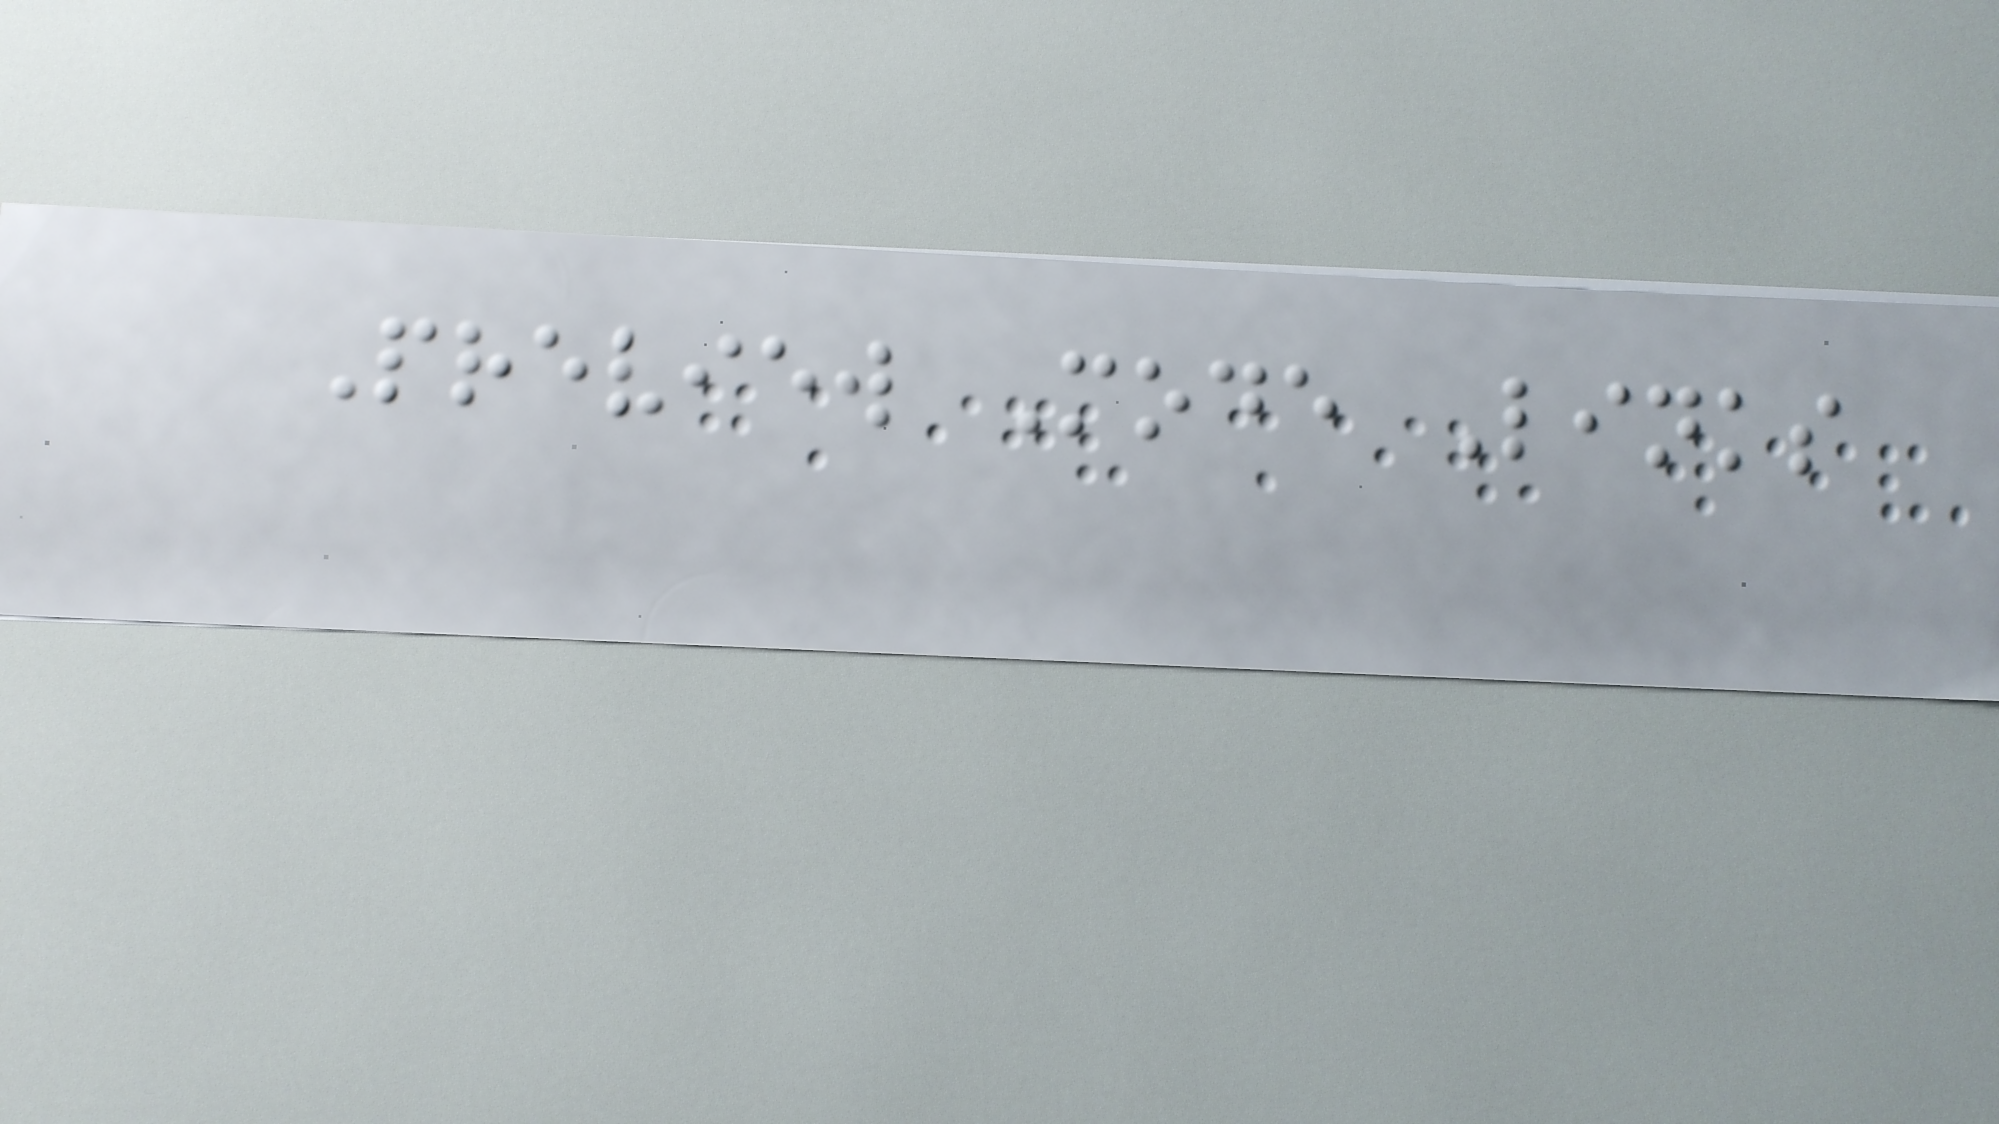Preview Mode Links
